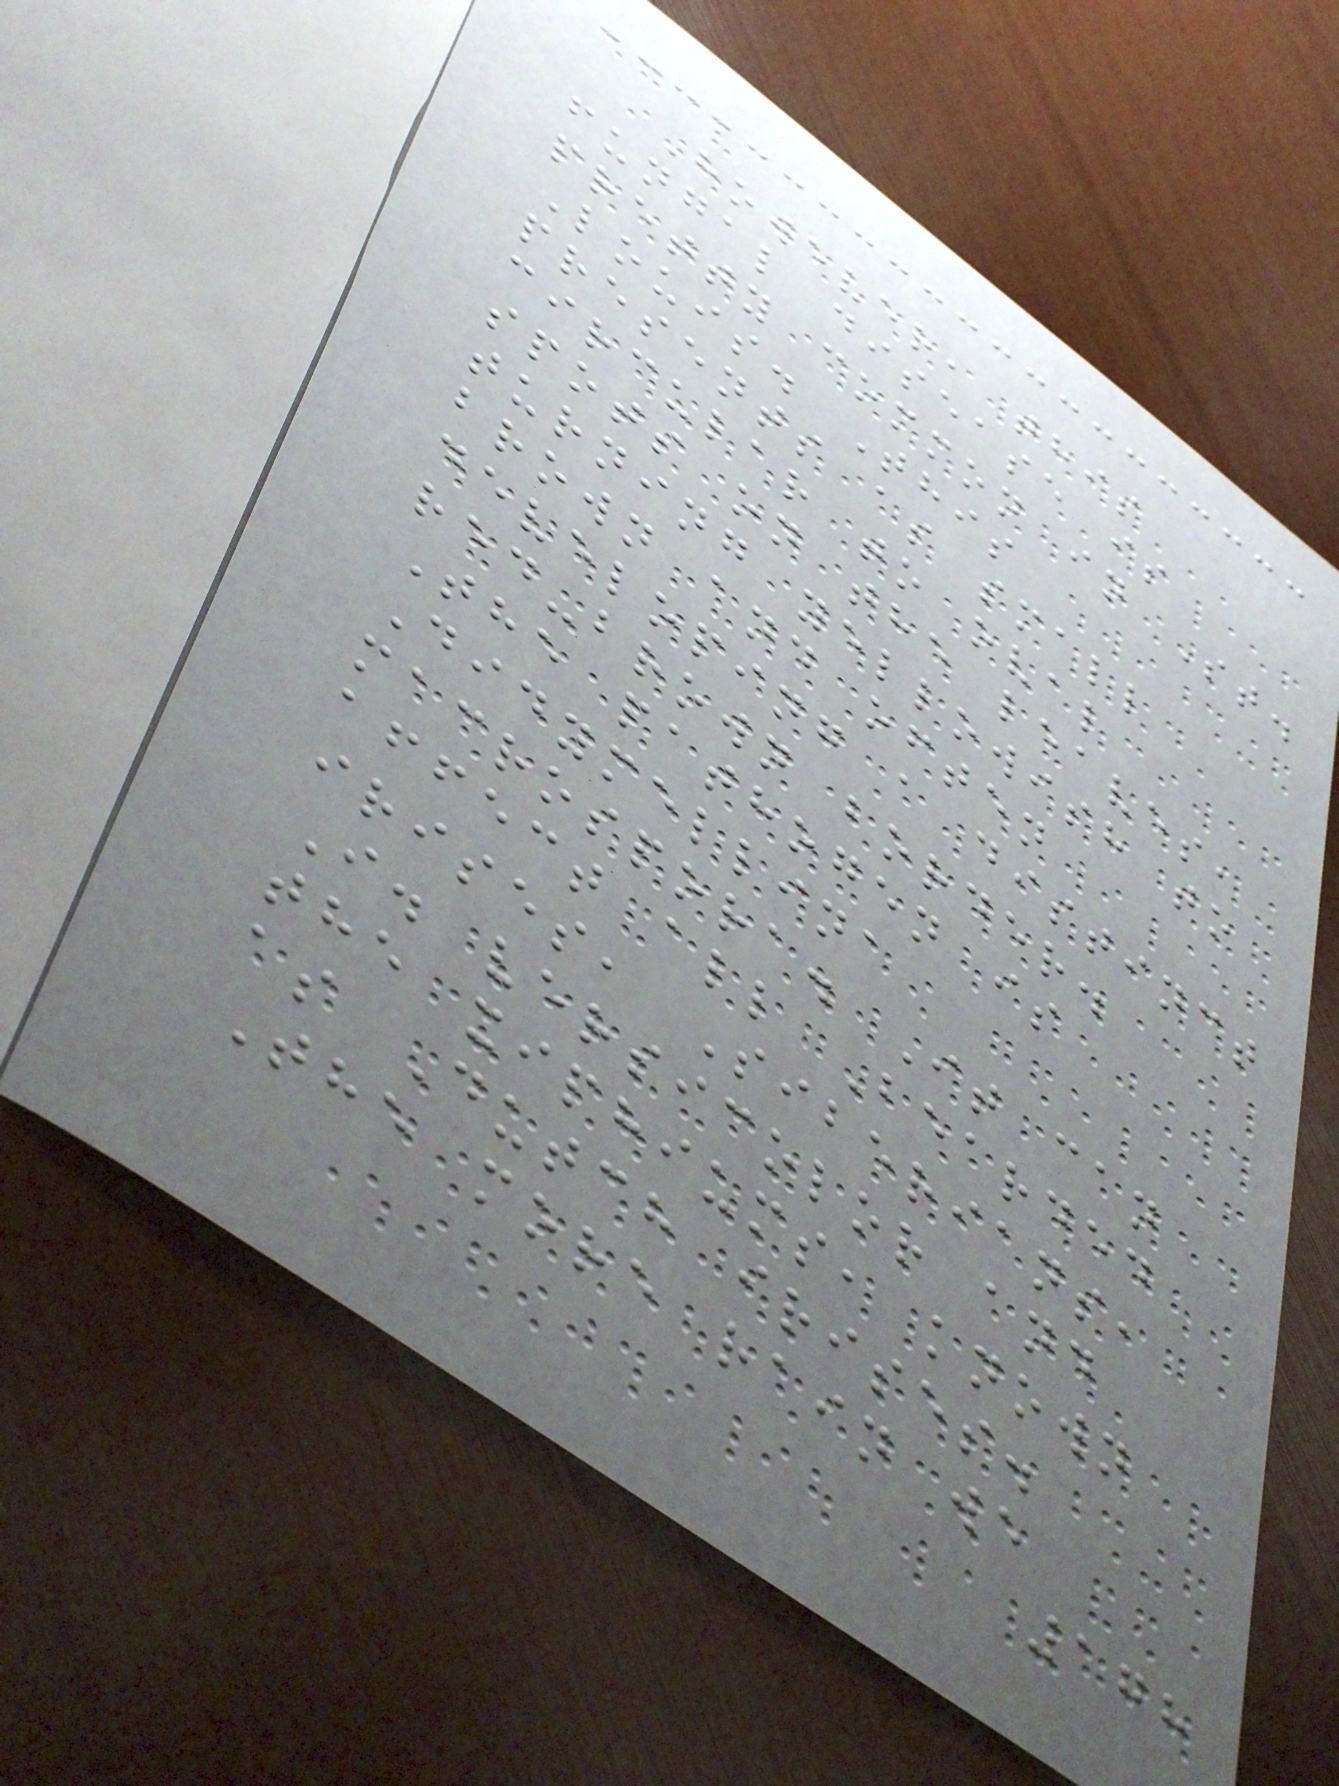However, this
fungal disease is
pretty common in St.
Louis. This
presents as small
circular to oval
spots on the leaves,
turning yellowish to
brown and often
developing a distinct
red-brown border.
The pathogen is
Didymellina
macrospora. It can
affect all Bearded
irises, Siberians,
I. versicolor and
the xiphiums, known
as Dutch irises.
The more rain we
178
